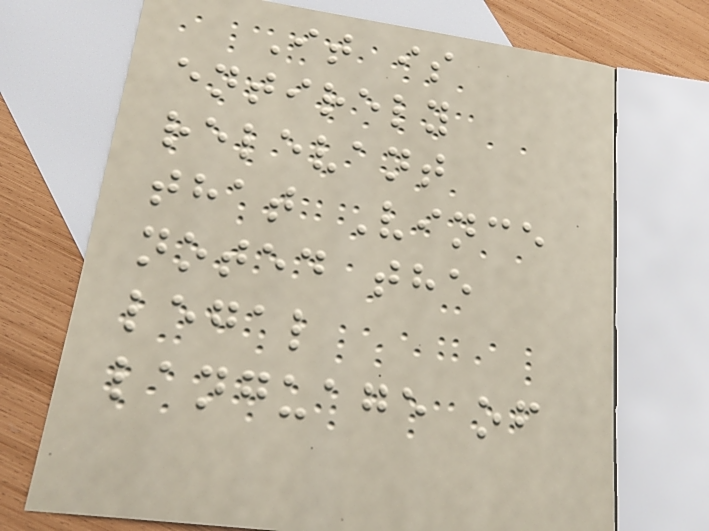It is
entirely
relevant
that Vince
noted the
legal
language of
